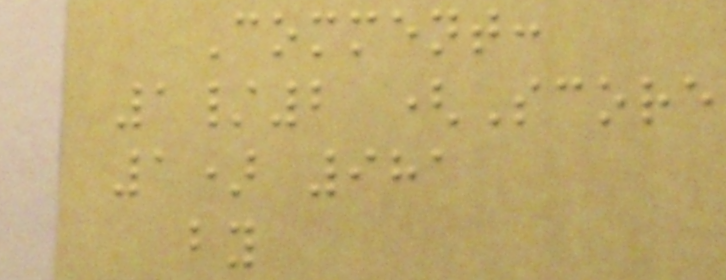Comment:
1/2 (Score
1) 981
by
